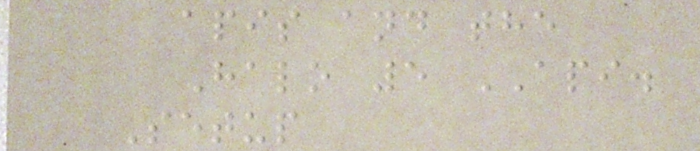apis and the
Halo 5 API.
Setup
